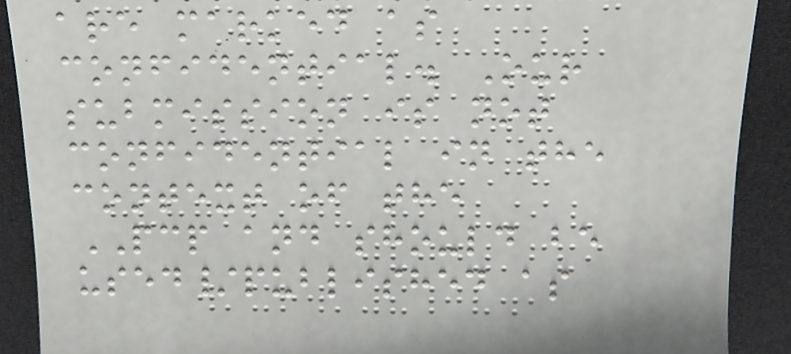are marked as
confidential. Our
submission is not
confidential in the
context of the
PCP and should be
used/published as
